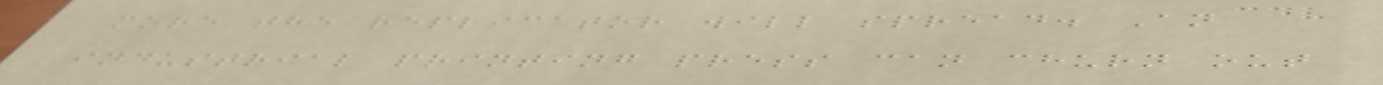more the replicator will spread. An
industrial printing press can churn out
